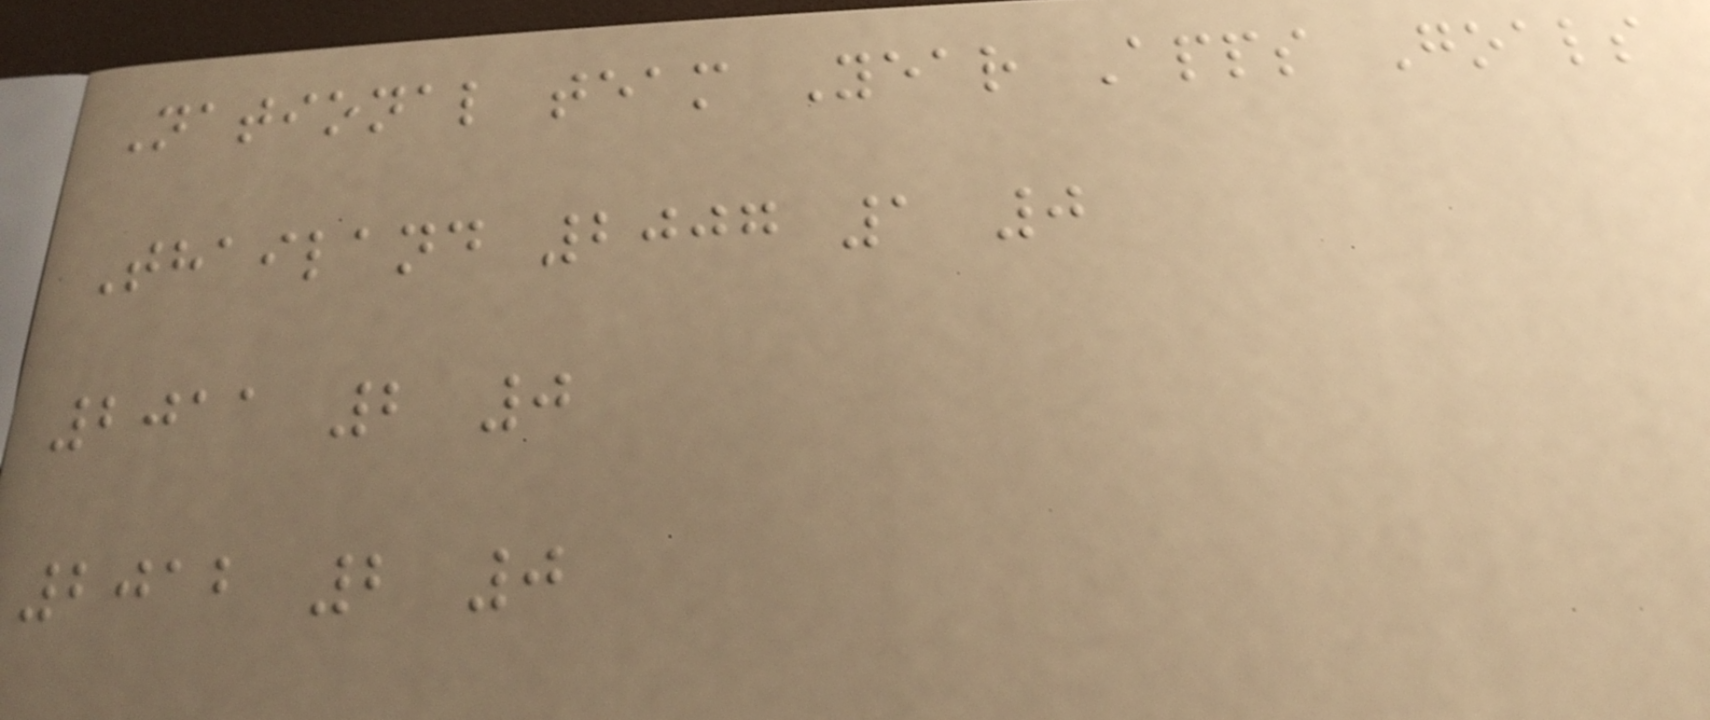National team Year Apps Goals
Thailand 2007 1 0
2011 2 0
2012 2 0
